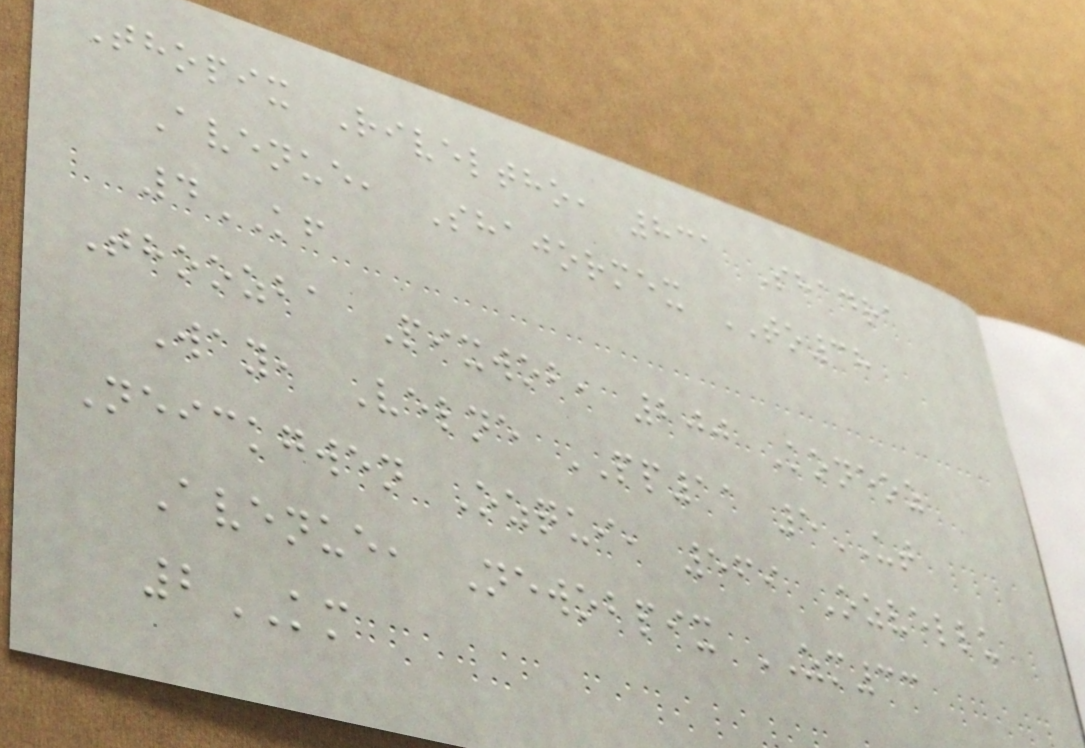Thopix Riveltho, 831 Shadra
Avenue, Shajormex TO38
4KF
Thoozba Pixwob, 200 Koneoz
Way, Velne PP11 5UT
Neickgwen Ozqui, 569 Ozvellu
Avenue, Newobpix ZM33
2KM
